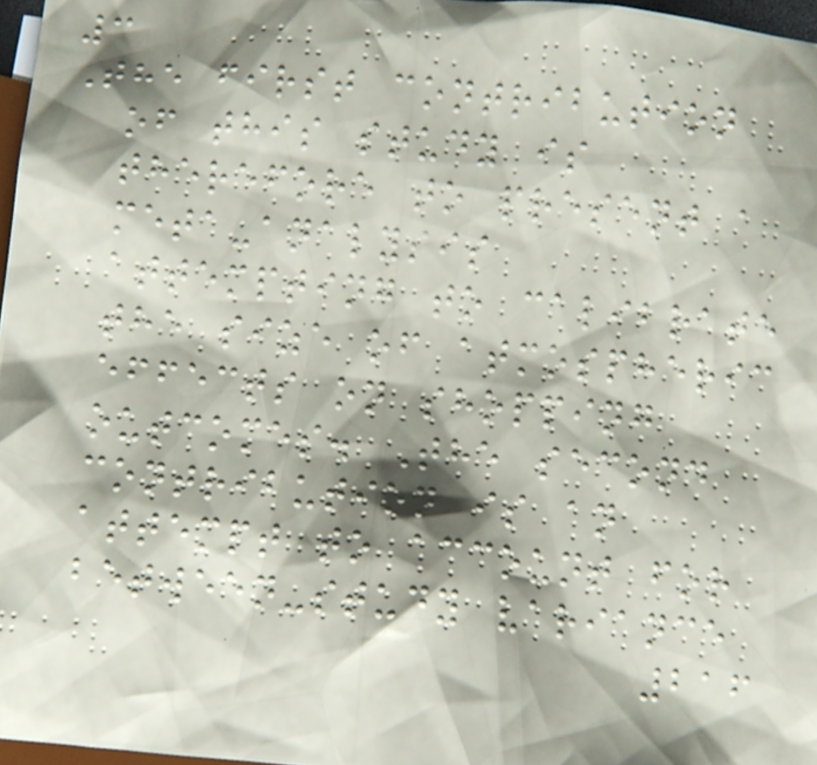3
The first contribution
of this study is
therefore to present a
meta-analysis
attempting to calibrate
the size of atmospheric
effects on shopping
outcomes. The second
contribution is an
attempt to account for
between-study variance
216
